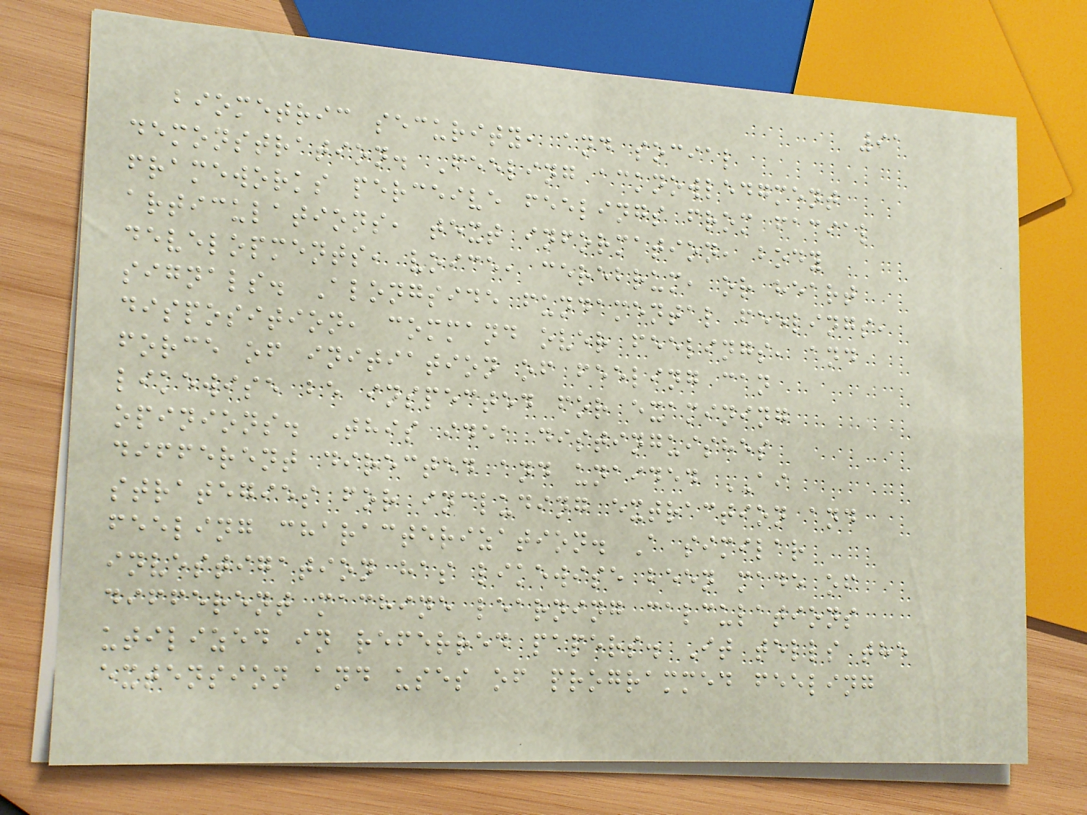91
biometric security, and social
demonstration. Feeling acknowledgment
frameworks perceive feelings from facial
articulations, text information, body
developments, voice, cerebrum, or heart
signals. Alongside fundamental feelings,
disposition, command over feelings, and
force of initiation of feeling can
likewise be inspected for examining
opinions. This idea distinguishes
different directed and unaided AI
strategies for including extraction and
feeling characterization. A similar
investigation has likewise been made of
different machine learning calculations
utilized in referred papers. It tells the
extension and uses of programmed feeling
